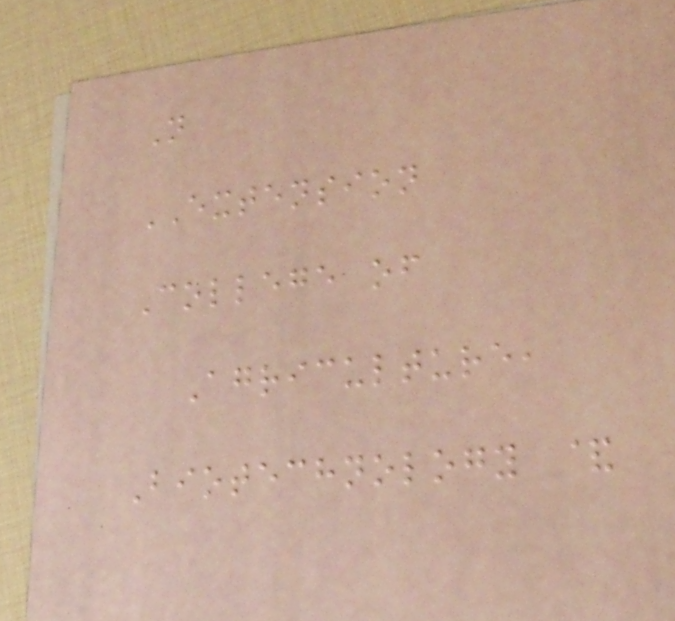N
EXTENSION
College of
Agriculture,
Biotechnology &
